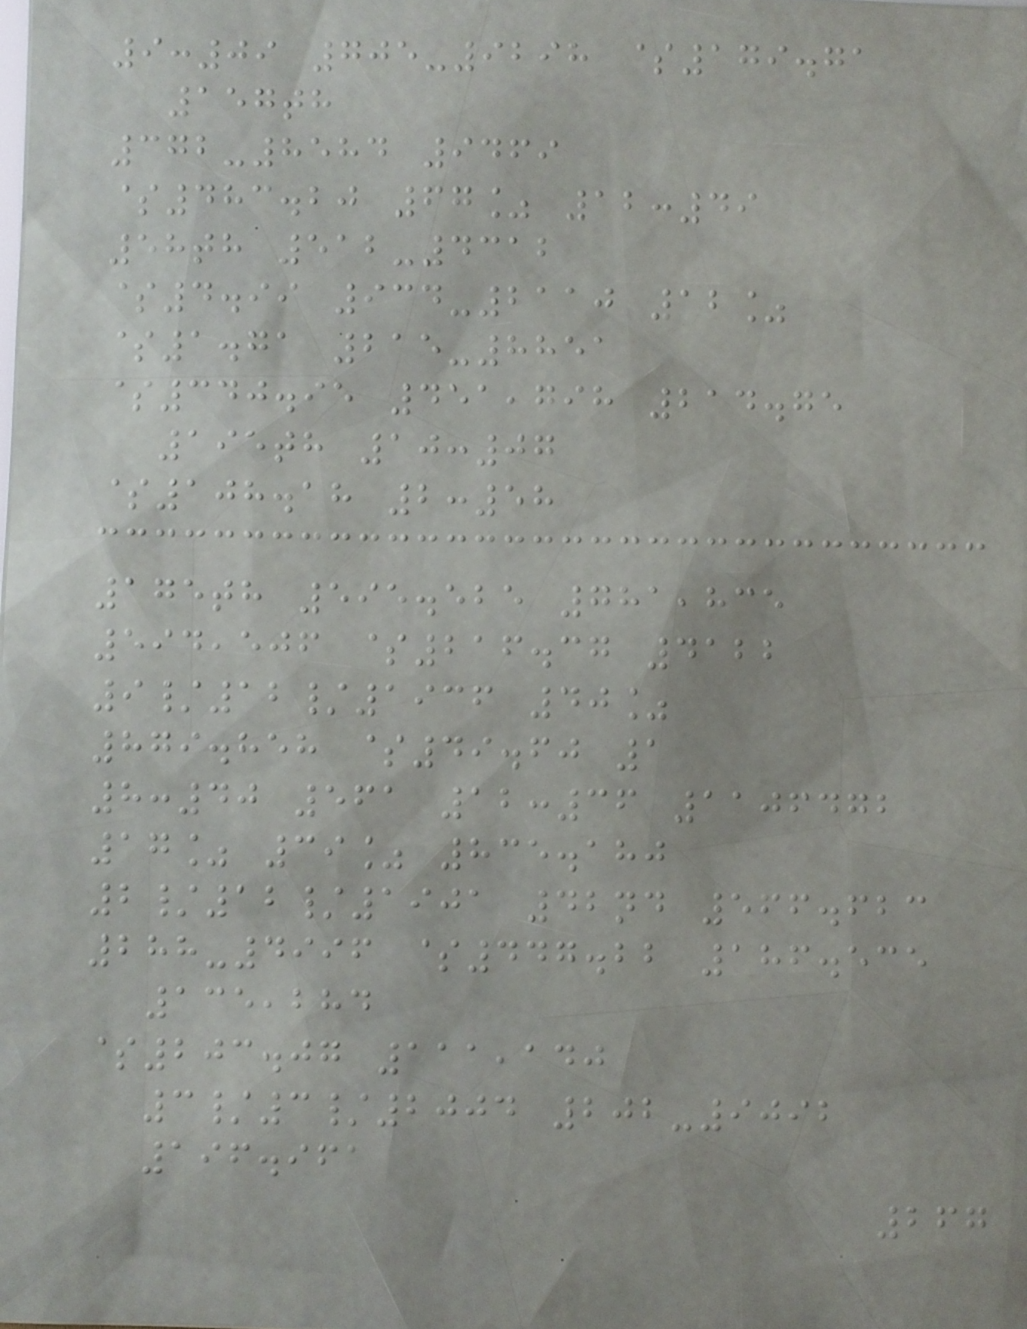9:09 705-9298 $179.71
157th
372-8584 9469
$483.20 67% 12:49
58th 512-4312
$4.99 934-2110 12%
$1.71 215-8851
$340.95 451,798 214.75
195th 10:07
$108.18 2:58
175th 595.525 781,835
594,506 $216.37 4122
9/12/1936 40%
879.858 $49.60 1
8:40 561 12:36 1106472
17% 39% 835.180
2/12/1901 42nd 566.623
288-4996 $447.22 186.535
135,284
$203.07 111,140
3/3/2004 202-9092
196.961
267
